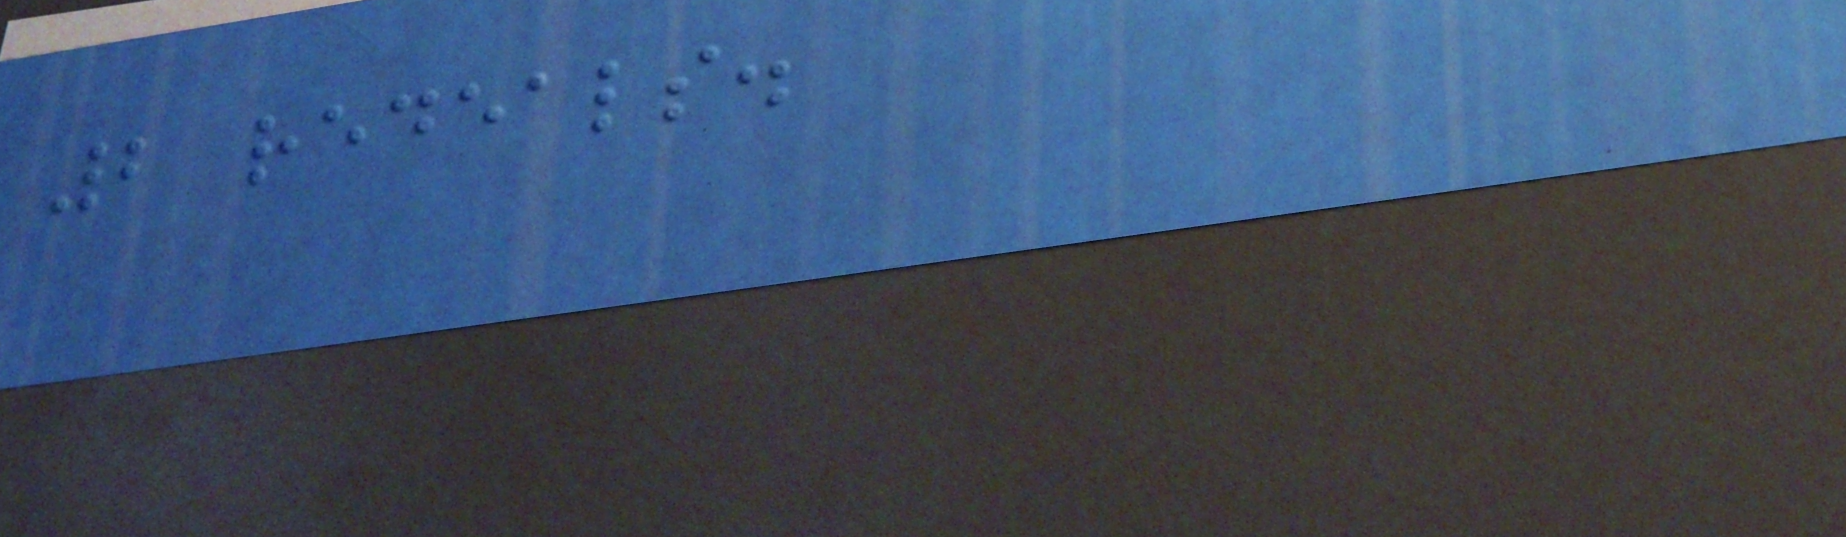2 redeals.
